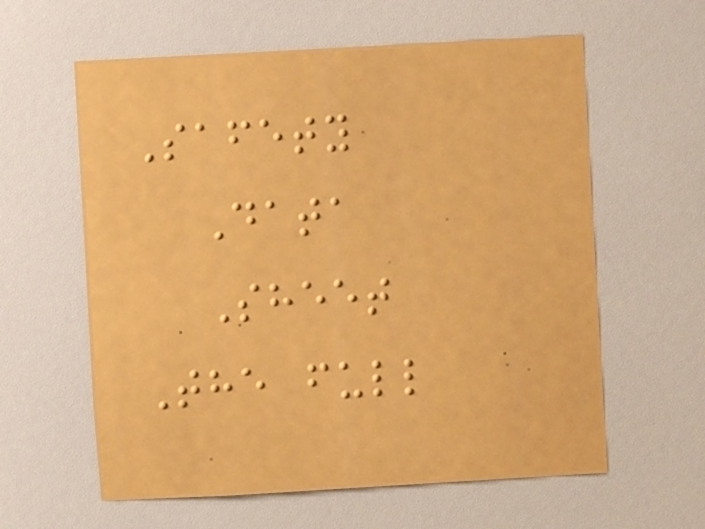Safety
Data
Sheet
The full
